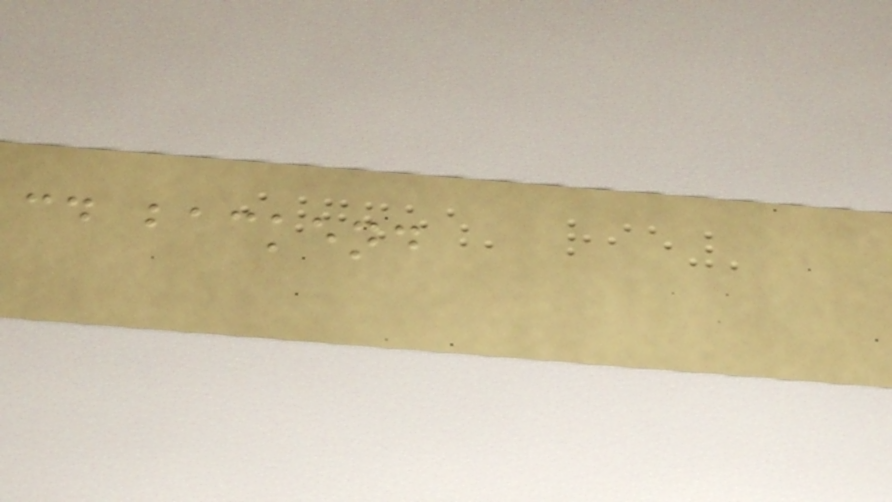cd backend
